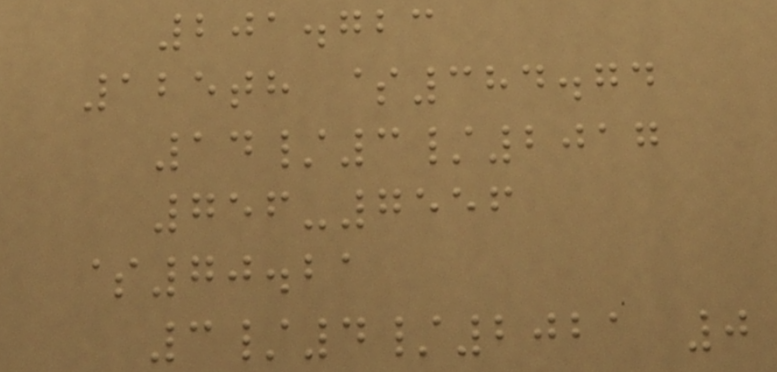201.723
125th $384.74
14/3/2017
756-7556
$70.21
3/4/2021 0
